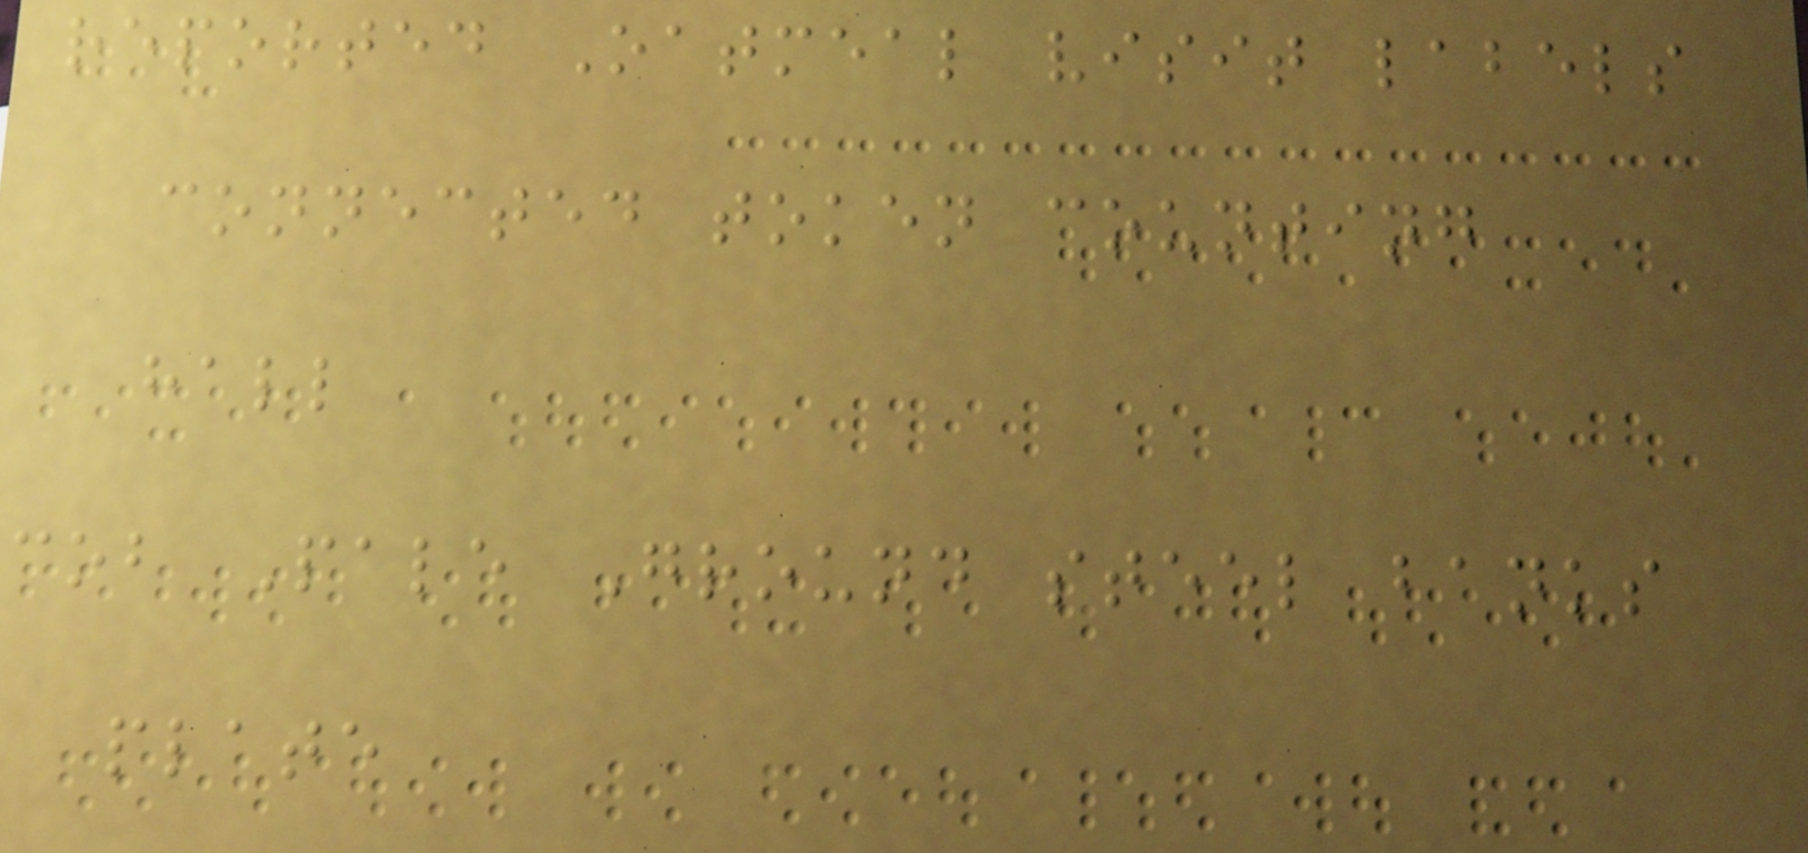reported Oatmeal visit labels
connected token counting
hall
cob Pale Ground steel banks
plate
